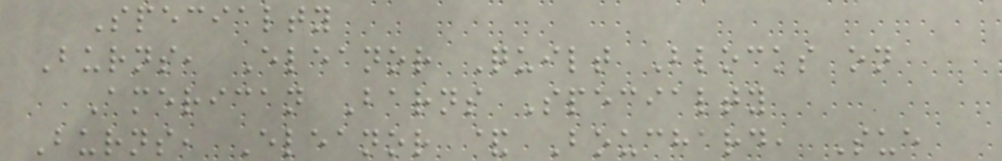Specialty
Burns, Eleanor Quilt Blocks on
American Barns Specialty
Burns, Eleanor & Bouchard, Sue
